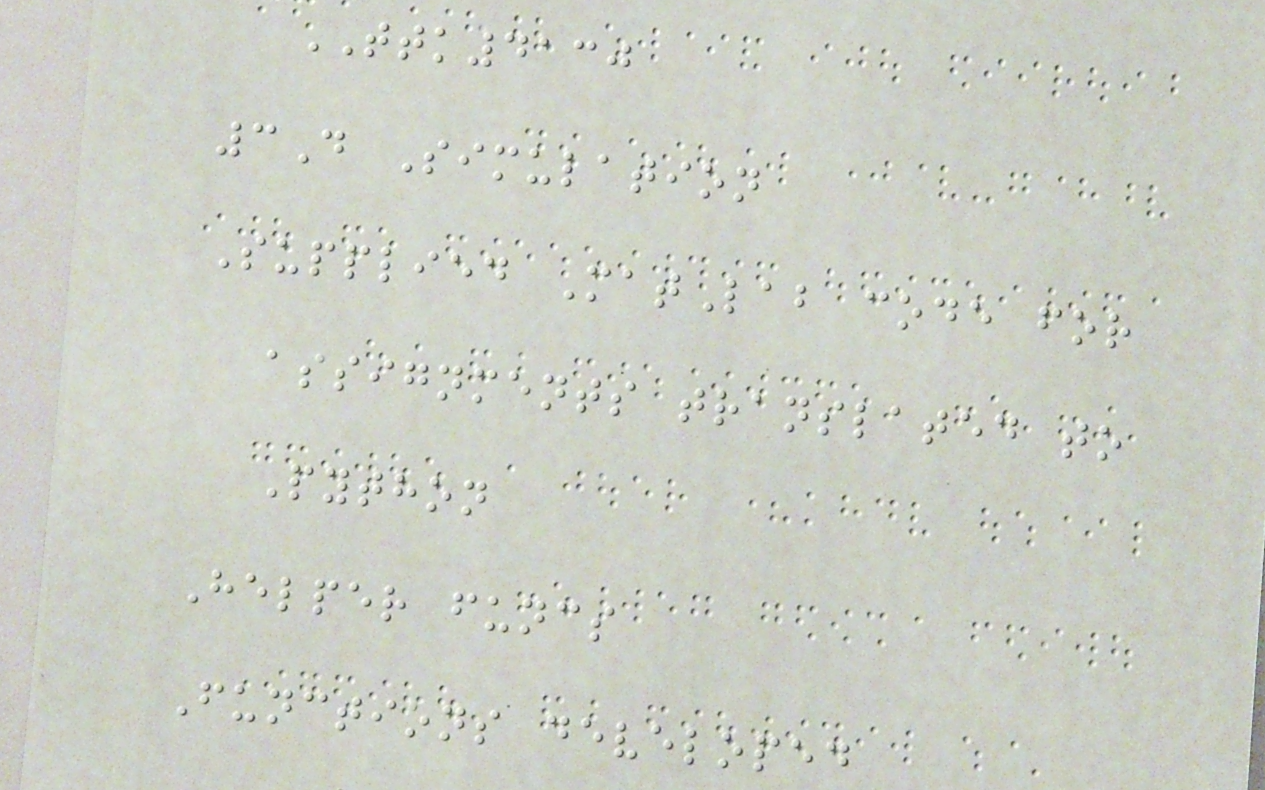TTK4130
3D Simulation
Supplied MatLab code for
assignments translated to
Python
Helper funcs
Functions developed
